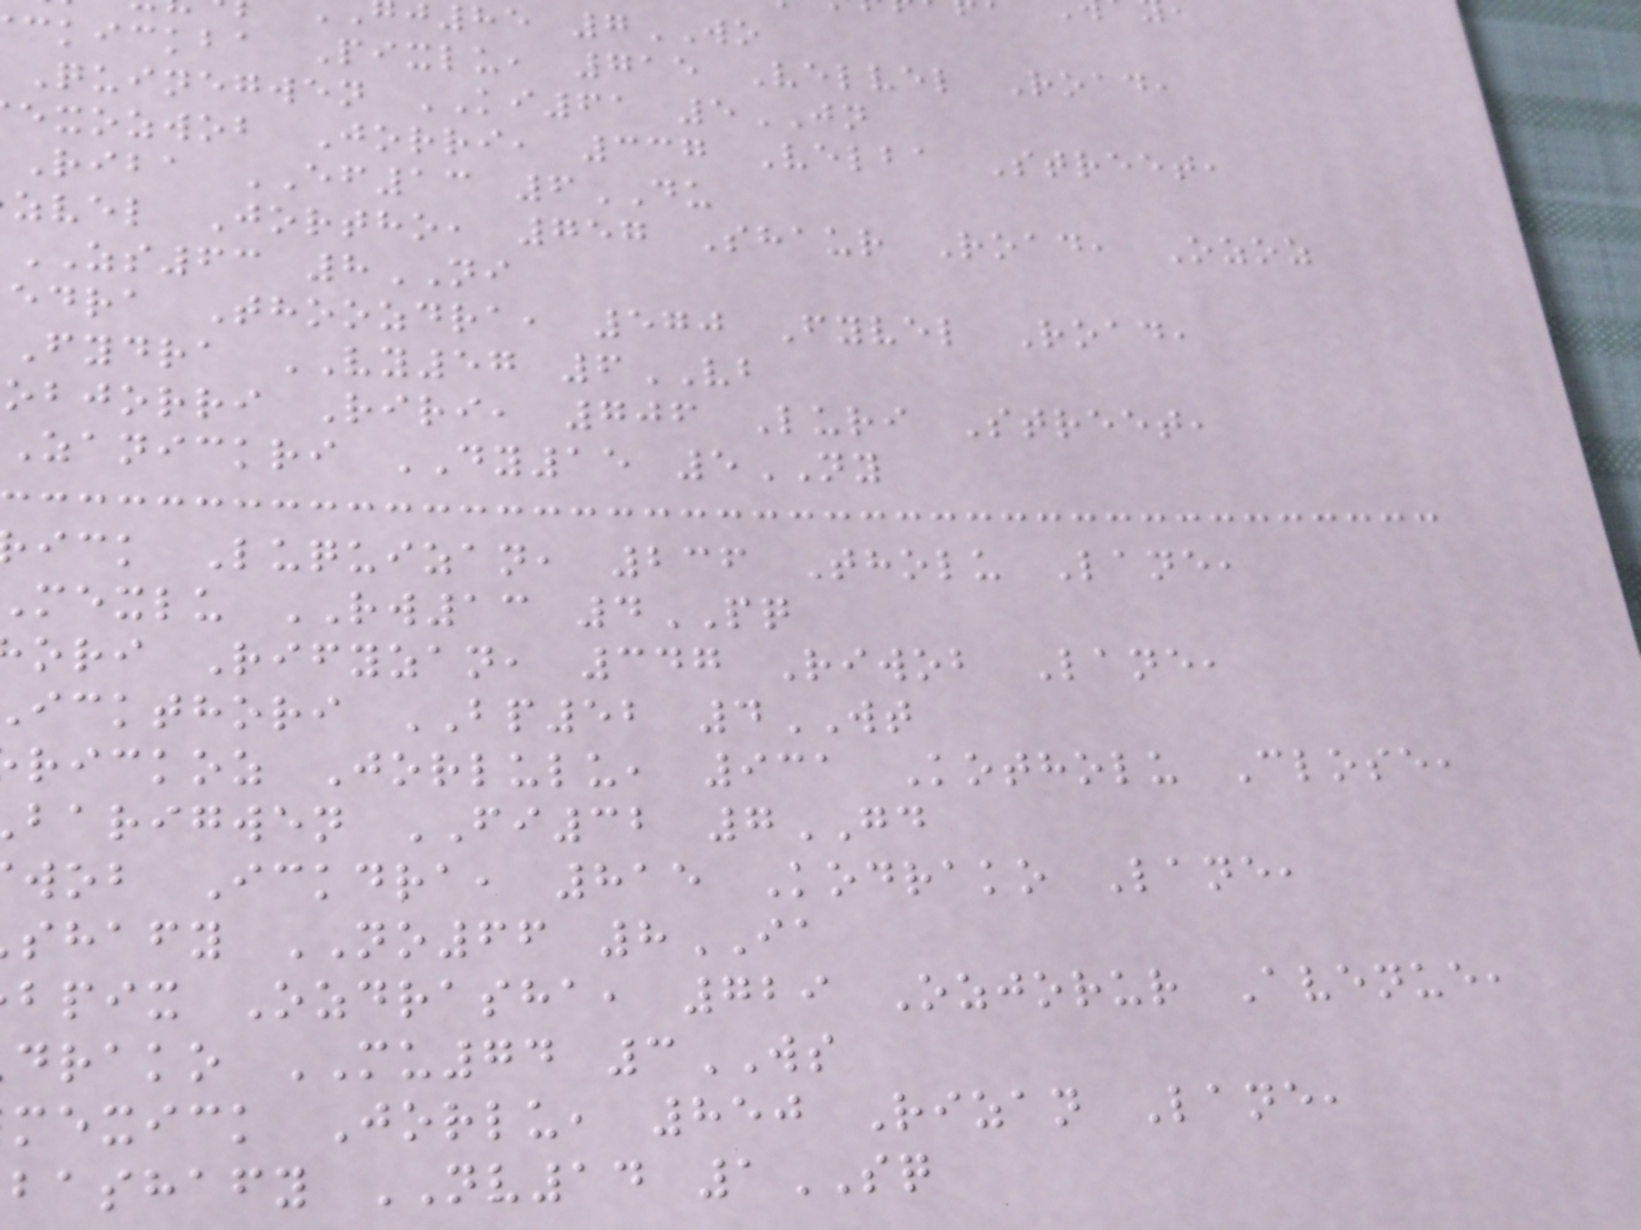j85 7WO
ckickba Pixlu, 715 Velvel Road,
Quinegwen KI61 5JN
exozwob Jorri, 337 Velba Street,
Riba EF13 6DU
zvel Jortho, 757 Shaur Road, Ozoz
ZS63 8NI
edra Thoozdra, 570 Fyvel Road,
Fydra VY57 6VB
objorri Riri, 706 Luri Street,
Zanickri DY15 5NY
ick Luquizan, 236 Tholu Lane,
mexlu RW13 4PQ
ori Rifyzan, 347 Riwob Lane,
ickthori BP52 4WT
rickoz Jorlulu, 931 Kotholu Close,
barigwen FI32 7GD
wob Ickdra, 815 Kodrako Lane,
shafy NO66 8IA
bpix Ozdrasha, 729 Ozjorur Avenue,
drako MU74 3WS
mexick Jorlu, 850 Rizan Lane,
bashafy NV14 1SQ
